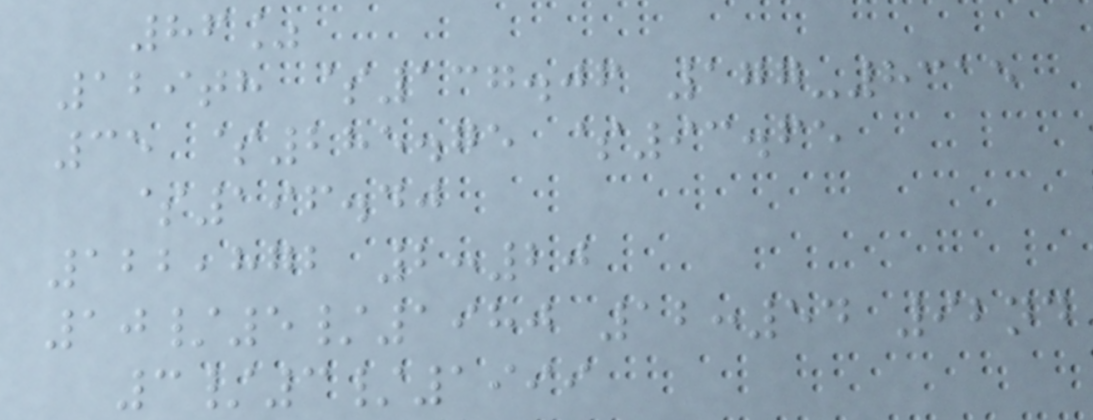86%
129th $137.06 177-8315
35 $285.75 $93.65
$196.40
122,872 2:20
10/5/1980 12:54 92nd
3/3/1999
